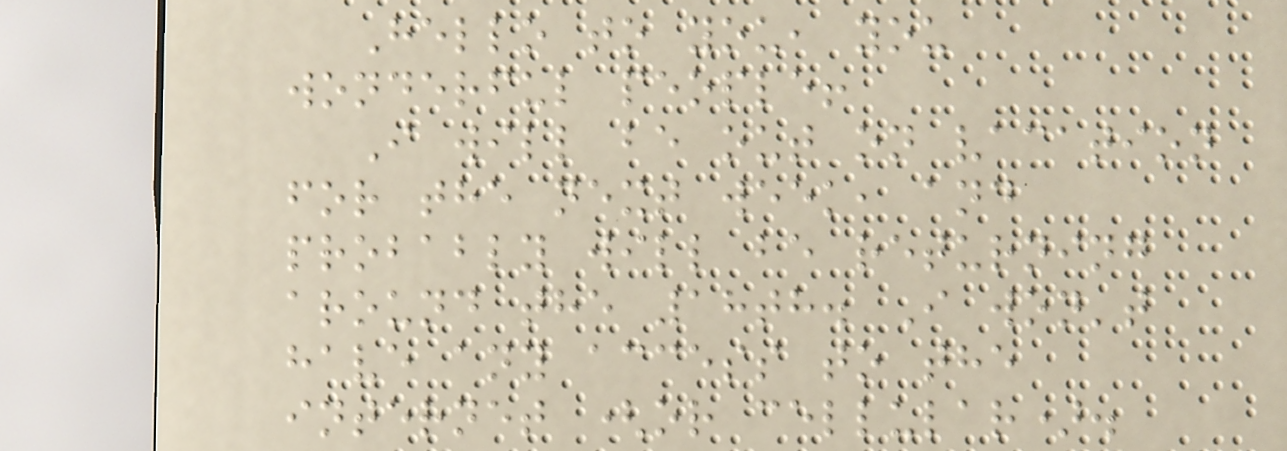Hello to you, you
wonderful people!
I will be out on vacation
for the next week, and
probably will be returning
around the 18th. I won't
have any access to the
internet (or cellular).
